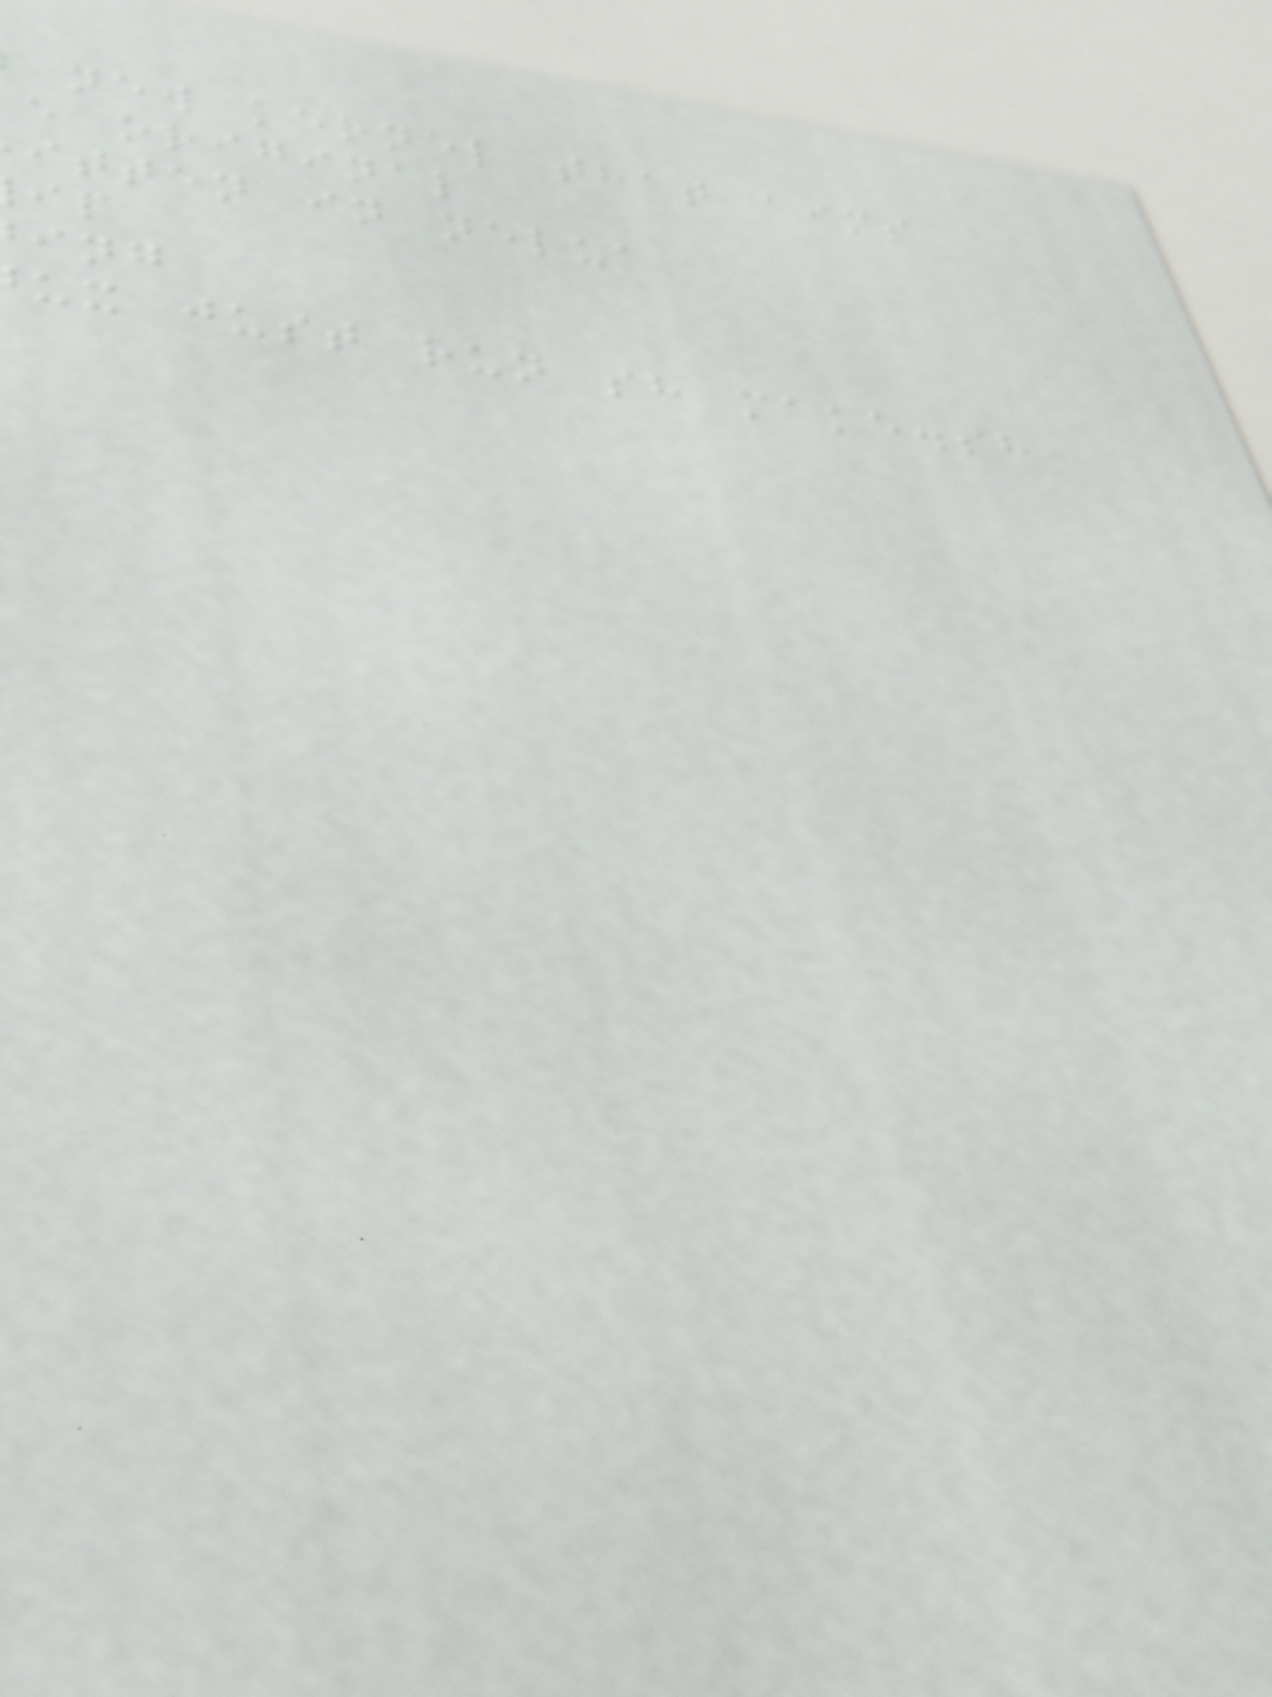new kernel that aims
e original
itten in nelua
ux just run sh make.sh
